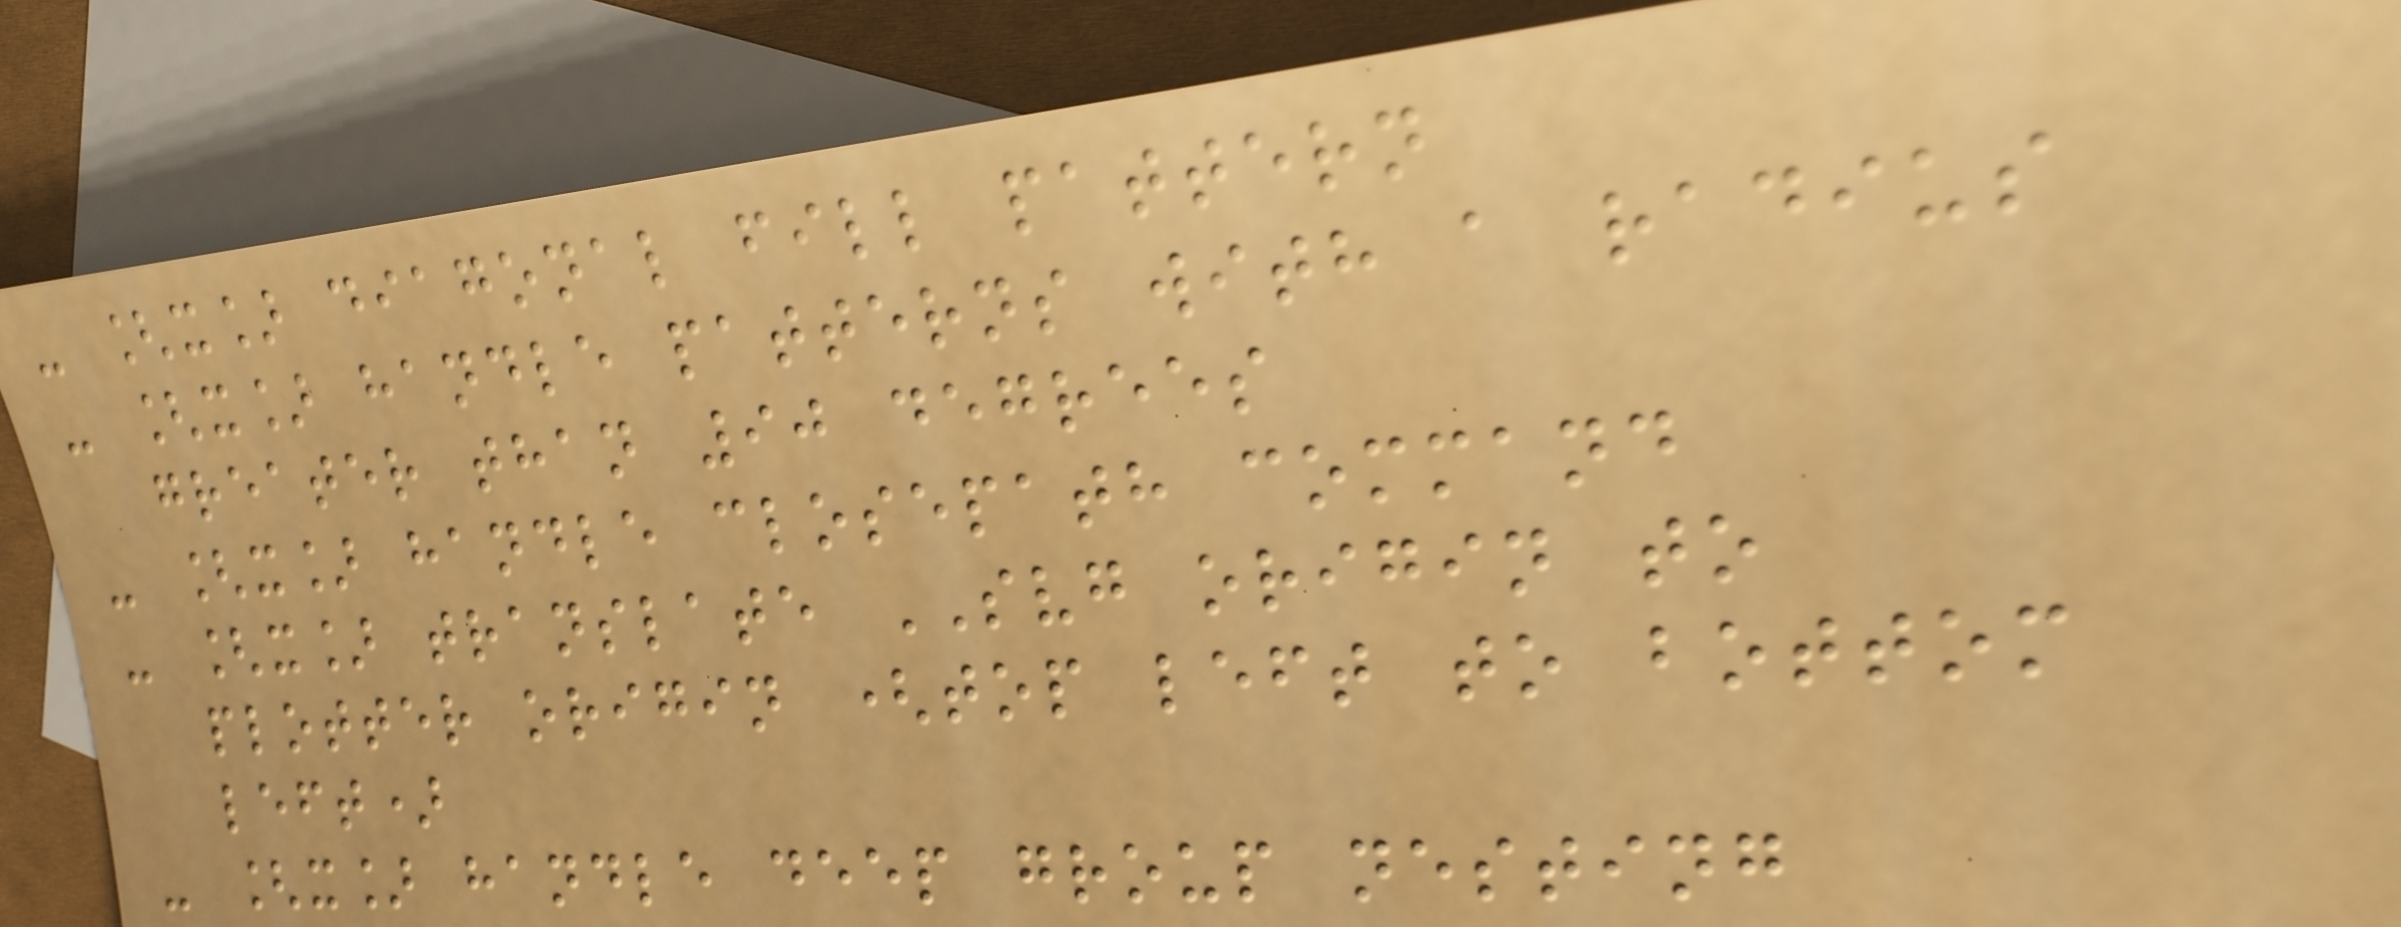- [x] diagonal fill pattern
- [x] handle patterns with a radius
greater than 90 degrees
- [x] handle closepath command
- [x] translate SVG origin to
plotter origin (top left to bottom
left)
- [x] handle deep group nesting
